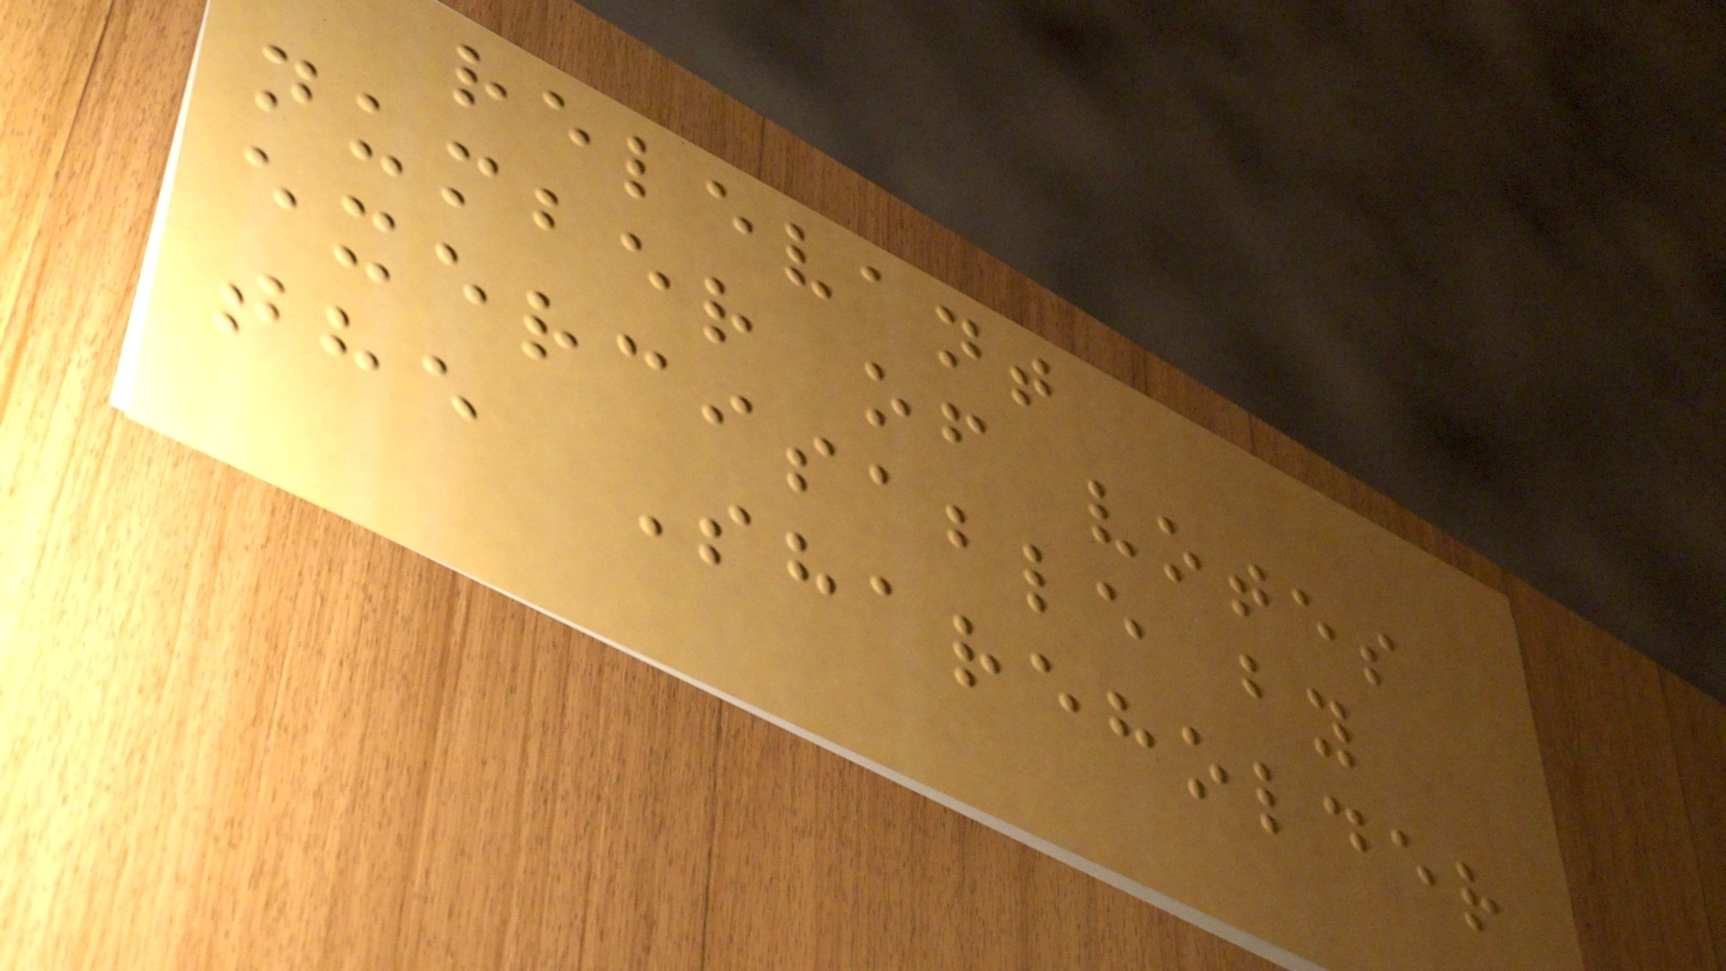relevant
number of votes
exercisable by
the Shareholder
